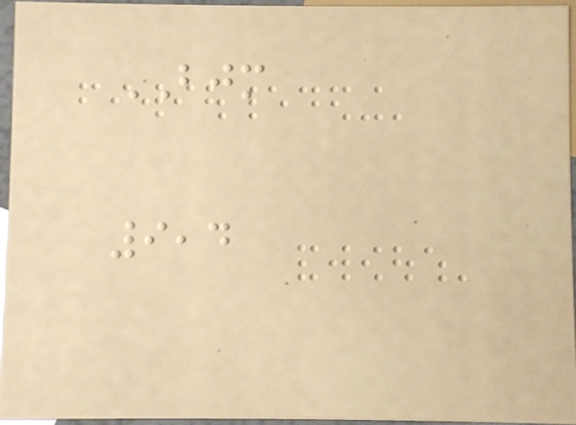BJM
9,4
